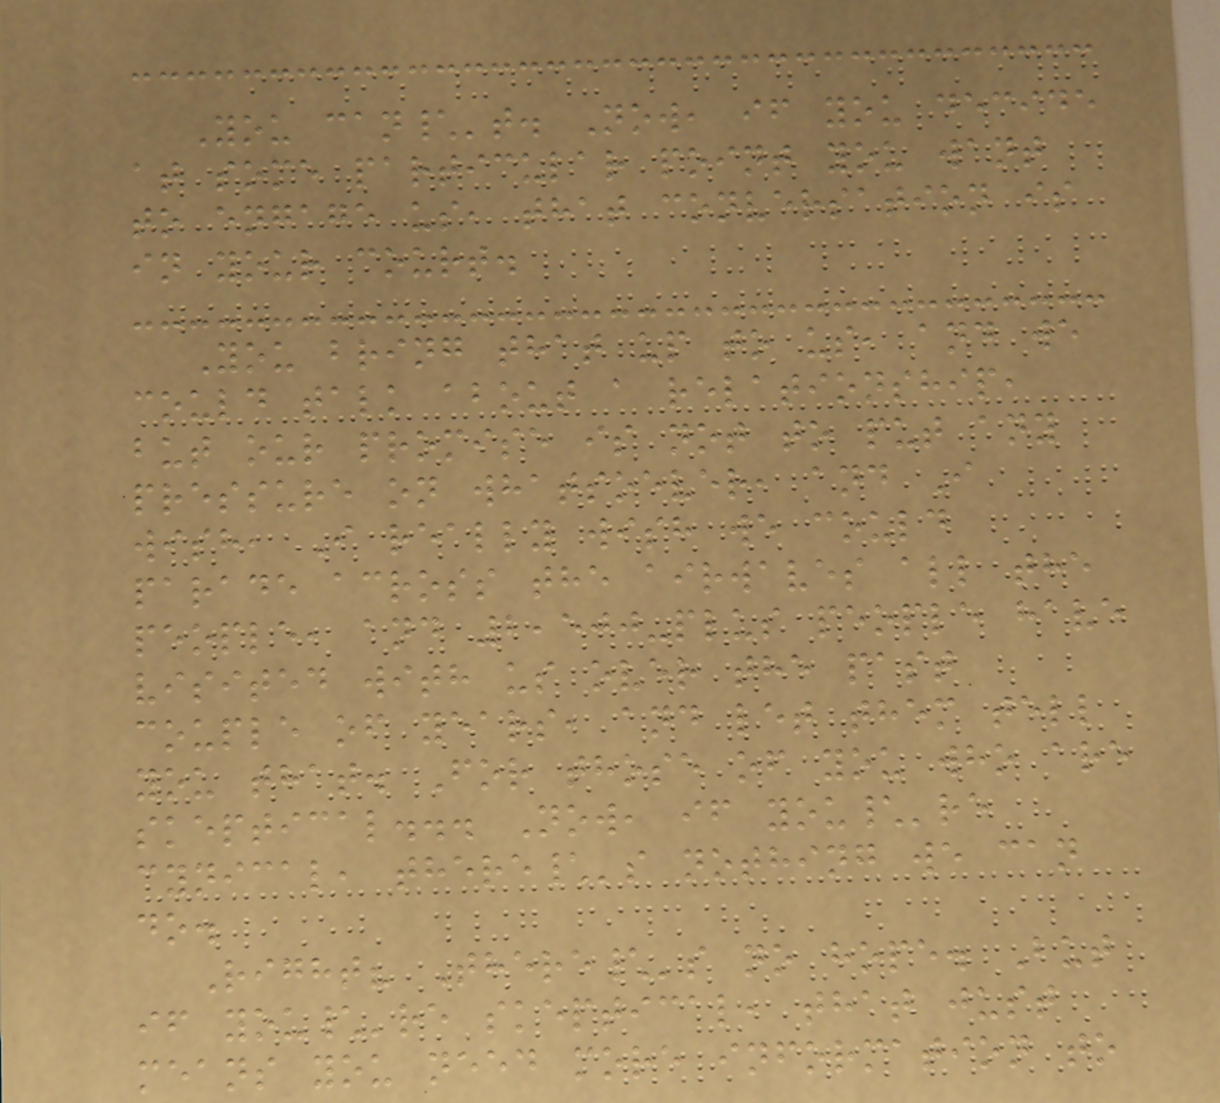You can\'t. Now, if you decide
at some particular point you want
to engage us, that conversation is
in your court.
You bring that up to us, and we
could talk about a relationship,
but our promise is not to put any
pressure on whatsoever, and I
wish, I really wish we could
parade across the airwaves all the
people, and 2,500-plus people have
visited with us over the past
couple of years, and let them tell
you that. For those of you who are
skeptical... Now, if you\'re
cynical, there\'s nothing we can
do.
Right? There\'s no hope. But
if you\'re skeptical, that just
means you need more information to
